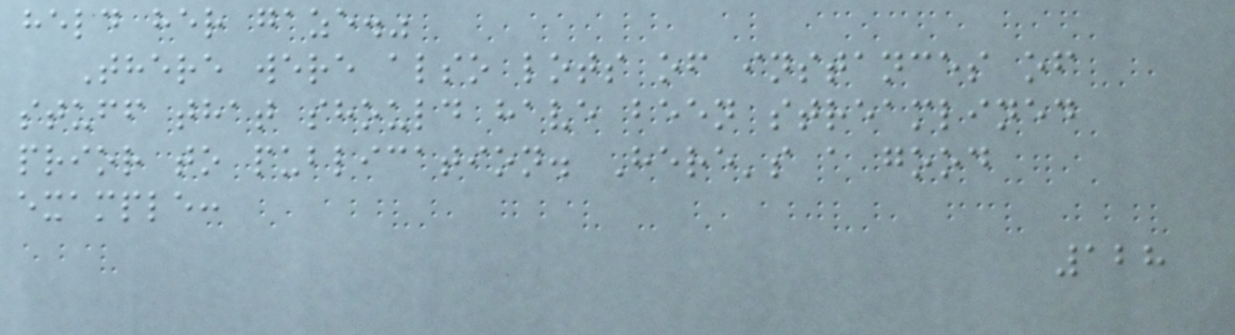held her gaze."
There were also lots of instances of
stuff that should have been streamlined
prior to publication. Here's a good
example:
128
